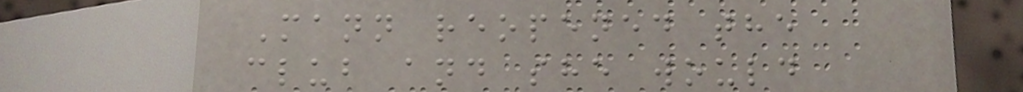Mann reopened the
club and she would
